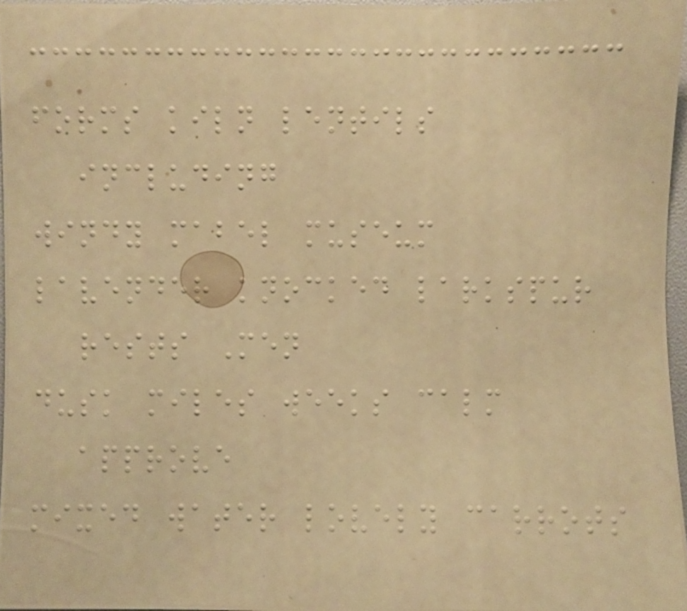forms kiln lentils
including
windy mabel museum
lavender knocked larkspur
rests Men
dusk miles weeks calm
approve
mixed water lovely carrots
